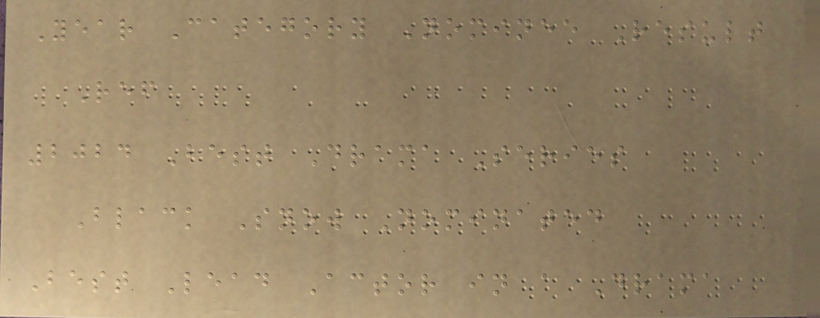Year Category Nominee Result
Ref
2024 Best Drama Series
Black Snow Nominated
Best Lead Actor in a Drama
